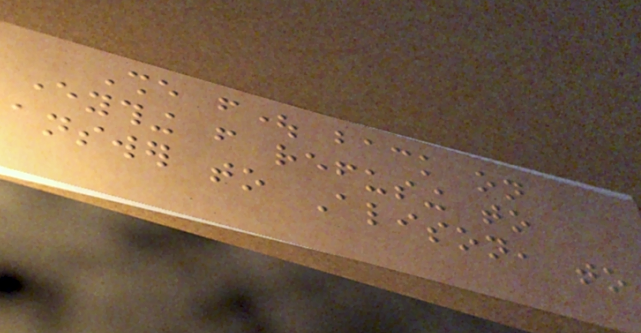She fought back on
everything from refusing to
answer to Alison, to
